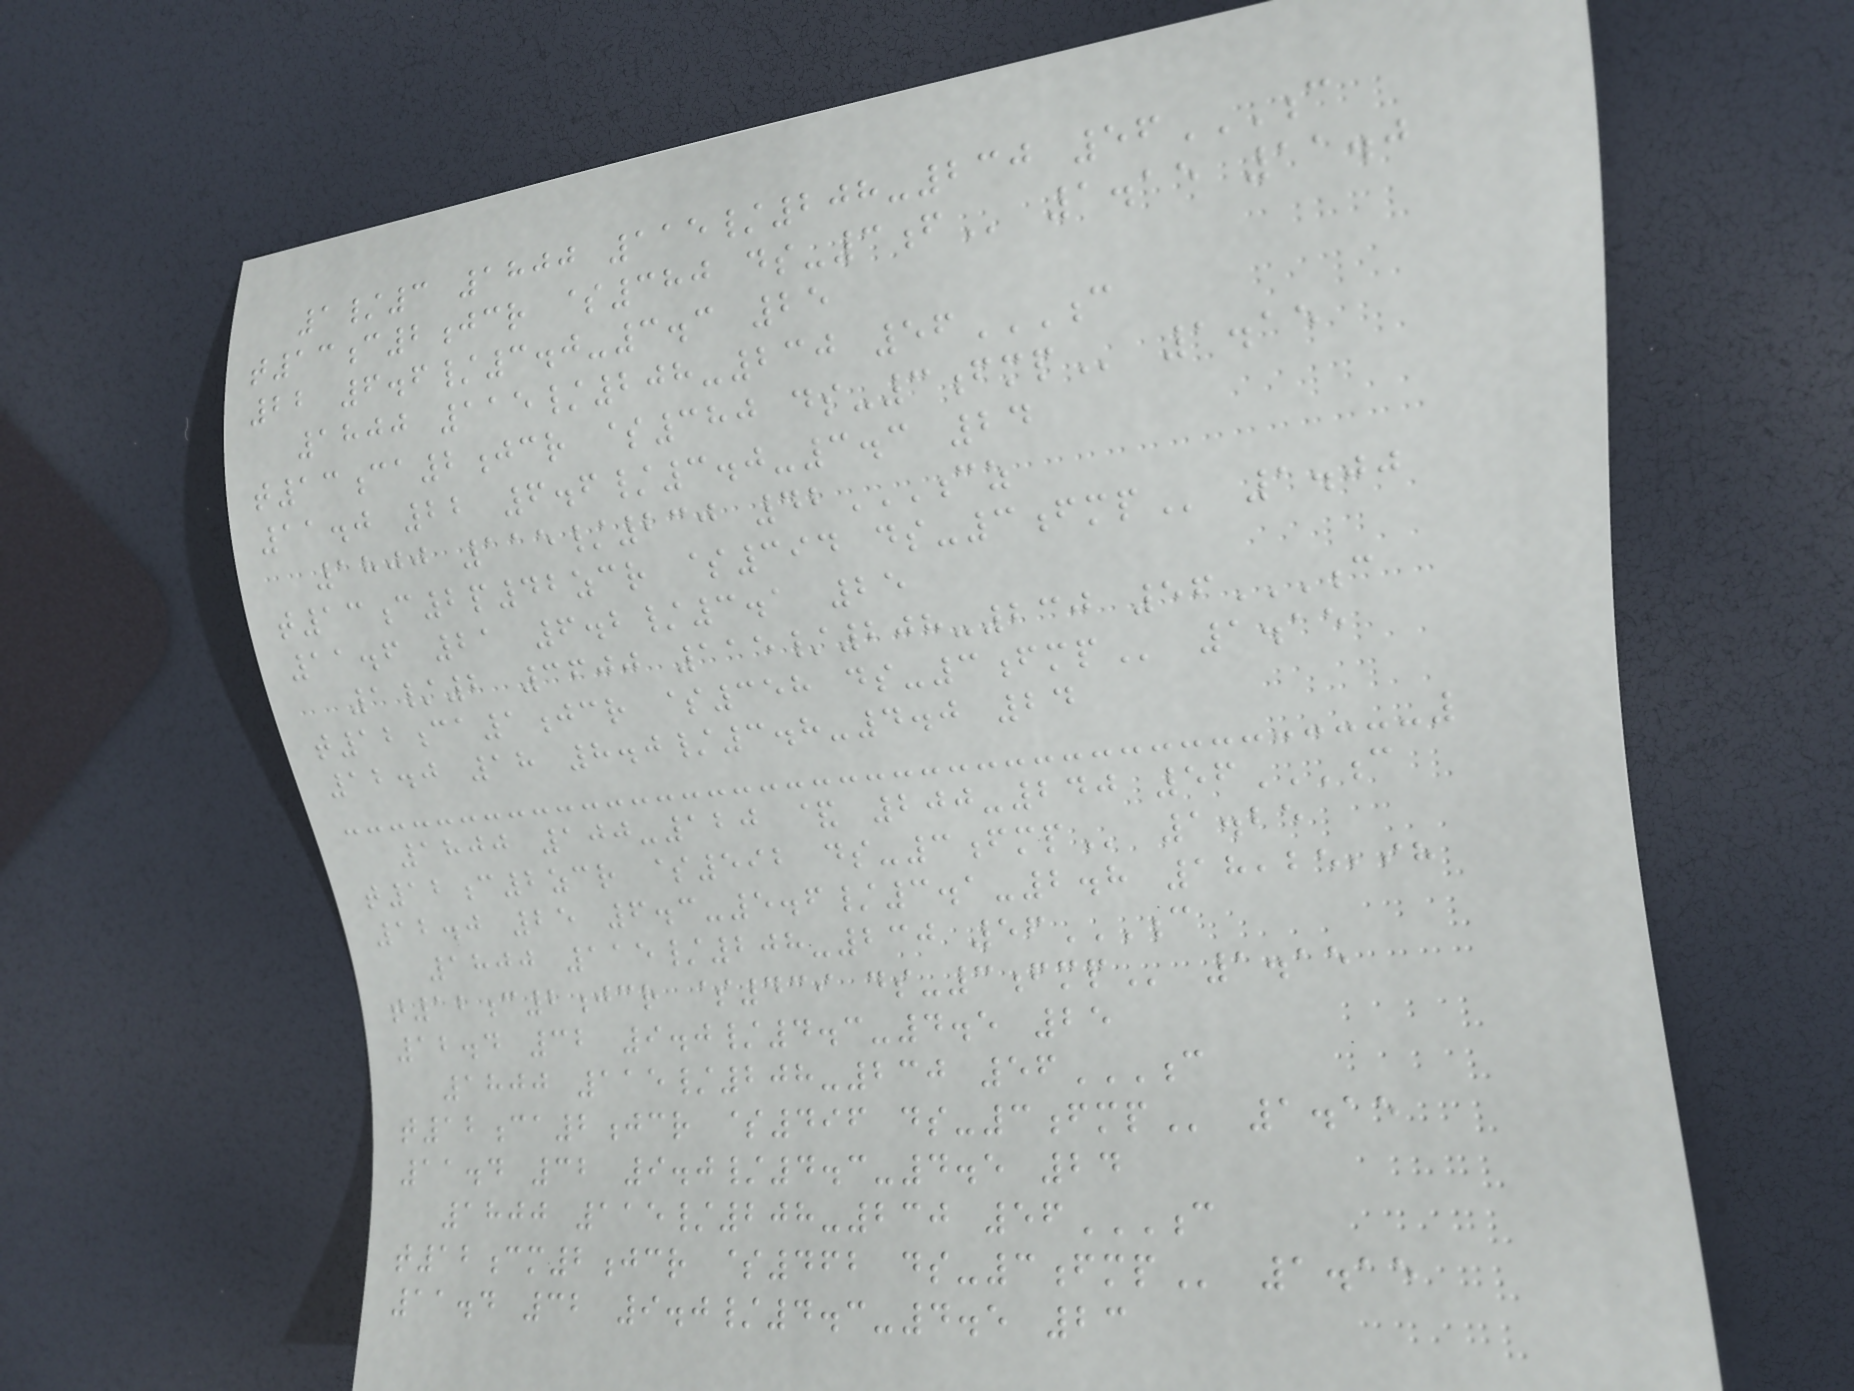1/3 1800 115/208-230 56C
T13C2JCR $380 DS-3F 1.15 11.0
22 6.6/3.0-3.3 25
1800 115/208-230 56C
T13CA2JCR $380 DS-3FMP 1.15
11.0 22 6.6/3.0-3.3 24
1800 115/230 42CZ
T13C2P42ZCR $394 DS-3FMP 1.00
11.6 21 6.2/3.1 25
1/2 3600 115/208-230 56C
T12CA1JCR $358 DS-3FMP 1.15
12.0 18 8.0/3.8-4.0 24
1800 100-120 & 200-240 56C
T12C2ZCR $592 DS-3FMP 1.25
12.0 25 6.3-5.6/3.1-2.8 18,25,98
1800 115/208-230 56C
T12C2JCR $439 DS-3FMP 1.15
12.4 32 9.0/4.3-4.5 25
1800 115/208-230 56C
T12CA2JCR $496 DS-3FMP 1.15
11.4 32 9.0/4.3-4.5 24
1800 115/208-230 56C
T12CM2JCR $462 DS-3FMP 1.15
11.4 32 9.0/4.3-4.5 23
